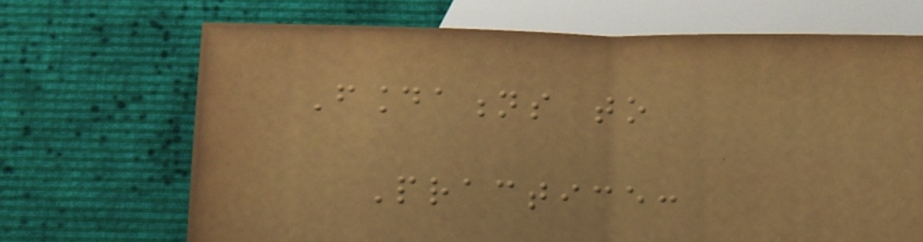Foundations to
Practice:
